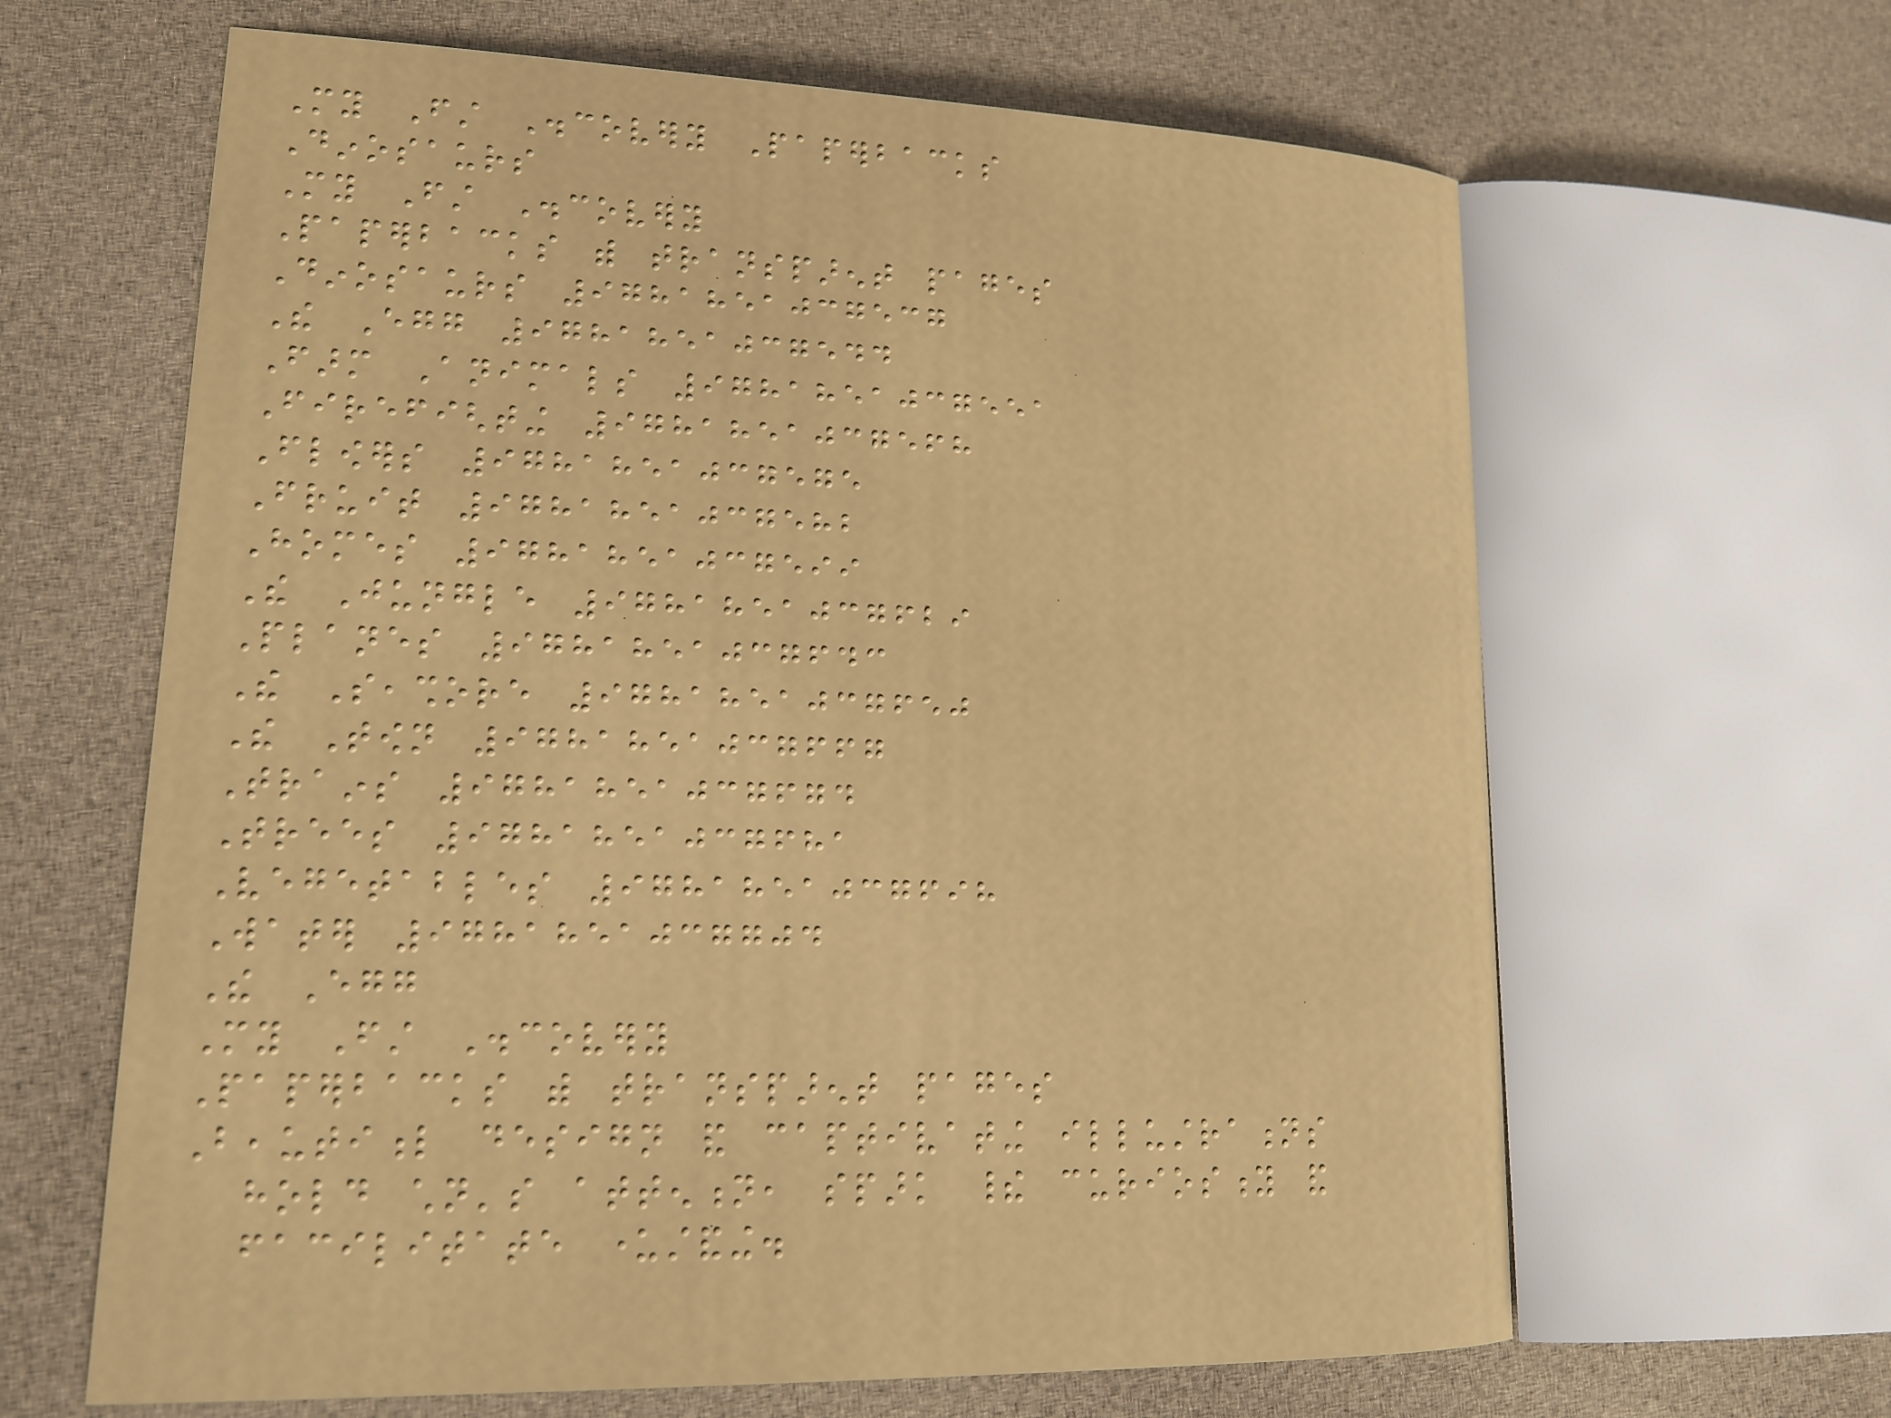My First Discovery Paperbacks
Dinosaurs
My First Discovery
Paperbacks with transparent pages
Dinosaurs 9781851037537
The Egg 9781851037544
Farm Animals 9781851037551
Firefighting 9781851037568
Flowers 9781851037575
Fruit 9781851037582
Homes 9781851037599
The Jungle 9781851037629
Planes 9781851037643
The Seashore 9781851037650
The Town 9781851037667
Trains 9781851037674
Trees 9781851037681
Vegetables 9781851037698
Water 9781851037704
The Egg
My First Discovery
Paperbacks with transparent pages
Beautiful design and captivating illustrations
hold children's attention, spark their curiosity and
facilitate understanding.
